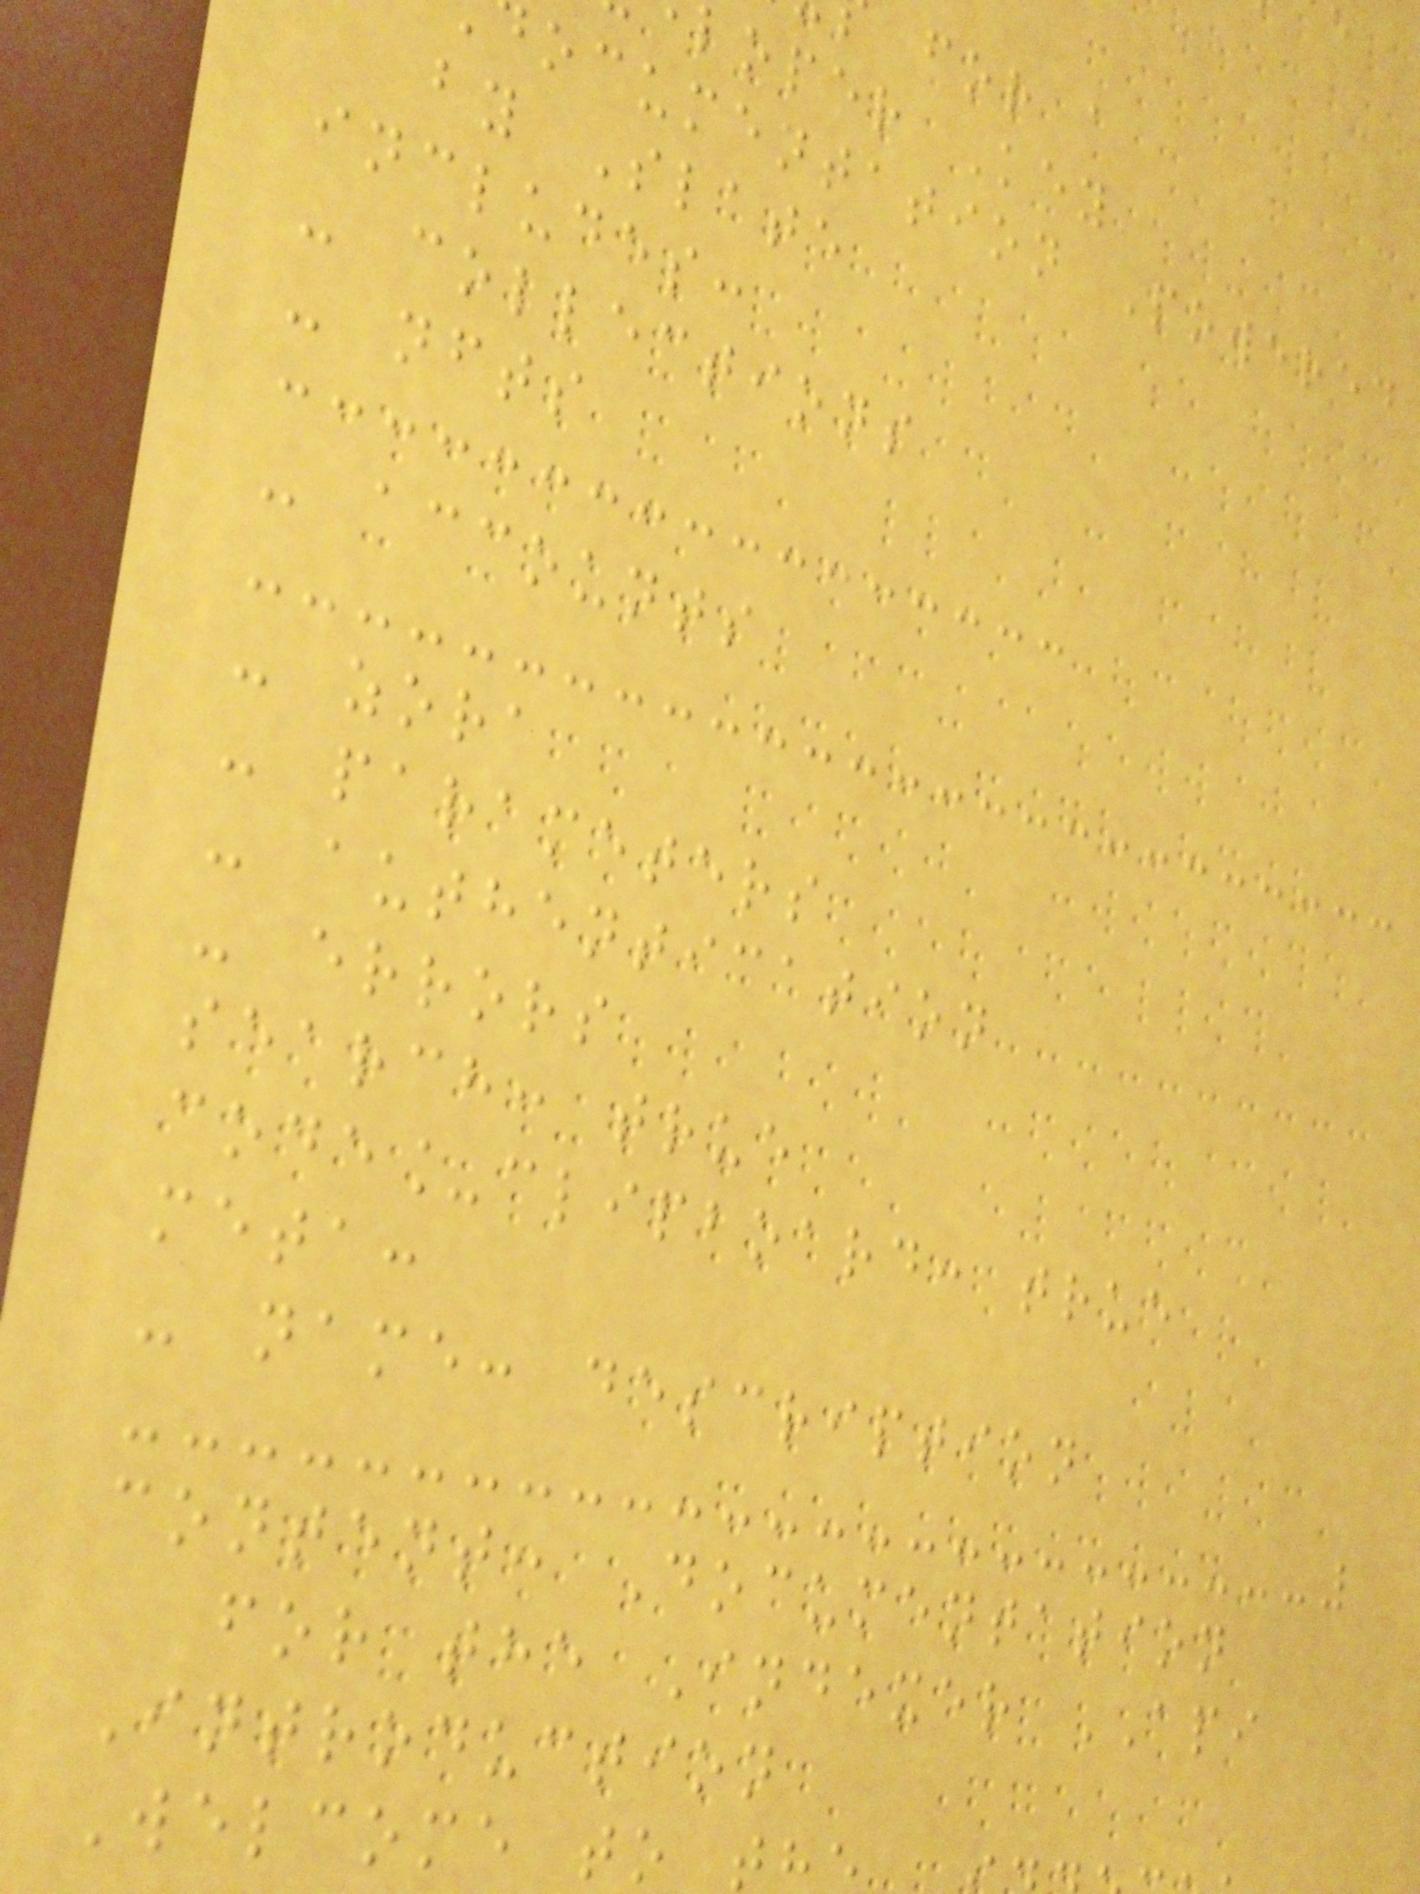for a
loper Key
ocumentation Powered
by Slate
includes:
- collections
- nfts
- accounts
- zora
- parameters
- authentication
- errors
search: true
code_clipboard: true
meta:
- name: description
content: Documentation
for the Indexer API
Introduction
Welcome to t
